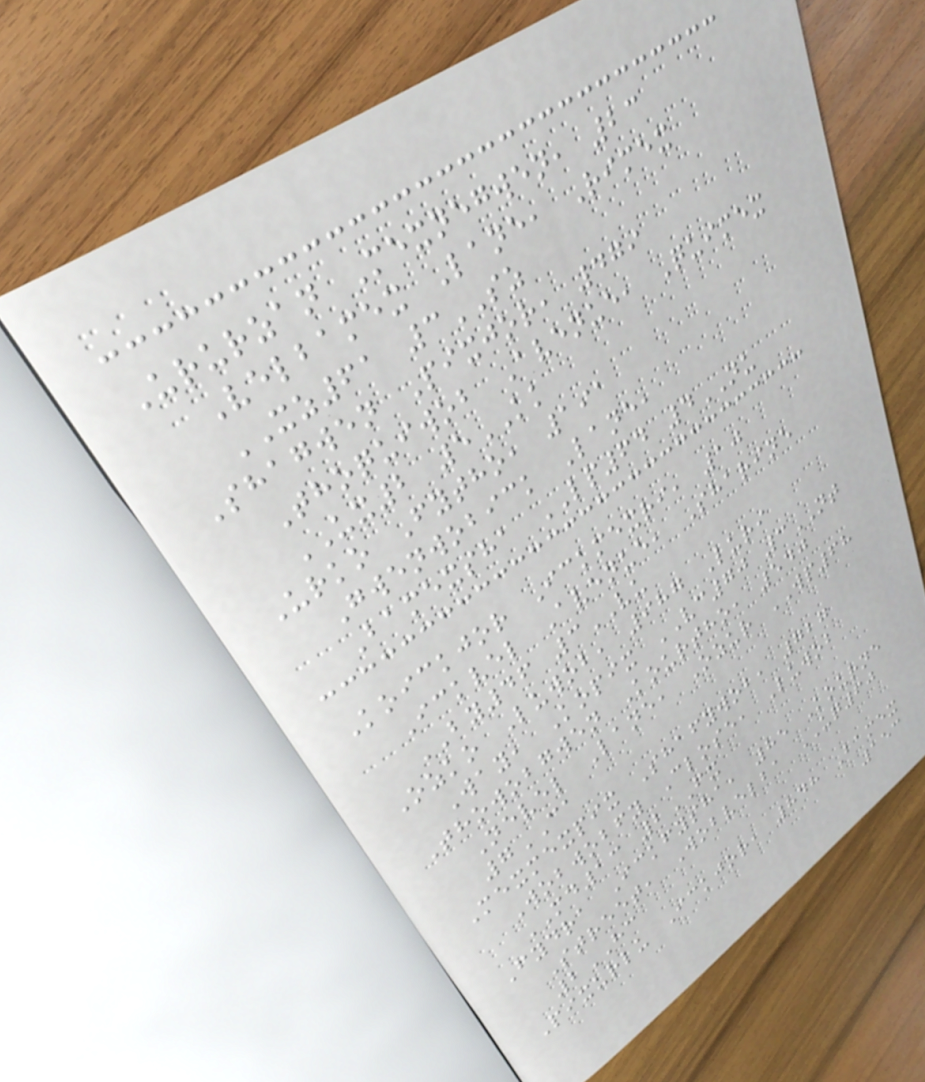Ururzan Mexnegwen, 23
Velbamex Lane, Rimex
XZ61 3SZ
Shagwen Pixjor, 479
Thoquiwob Avenue, Quimex
UX2 5KK
Urko Fytho, 191
Gwenwobick Lane,
Bamexsha LP64 4NU
Koickjor Ickmexri, 10
Ickvel Avenue, Sharine
BY46 3VU
Ozko Luwob, 987 Luri
Way, Kopix VC70 3NT
Thowobgwen Kourtho, 540
Nevel Lane, Ozur WP68
7CA
Mexmexpix Shafywob, 727
Wobwobfy Close, Luwob
MD13 2FX
Fydra Ickfysha, 85 Kourne
Street, Wobvelba UQ60
2HC
Pixurlu Ickjor, 848 Bamex
153
